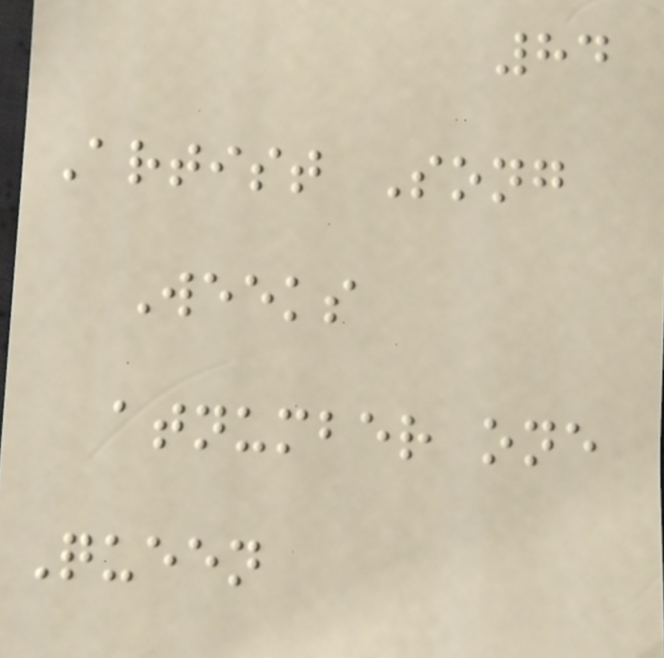84
Artist Song
Weeks
atnumber one
Queen
